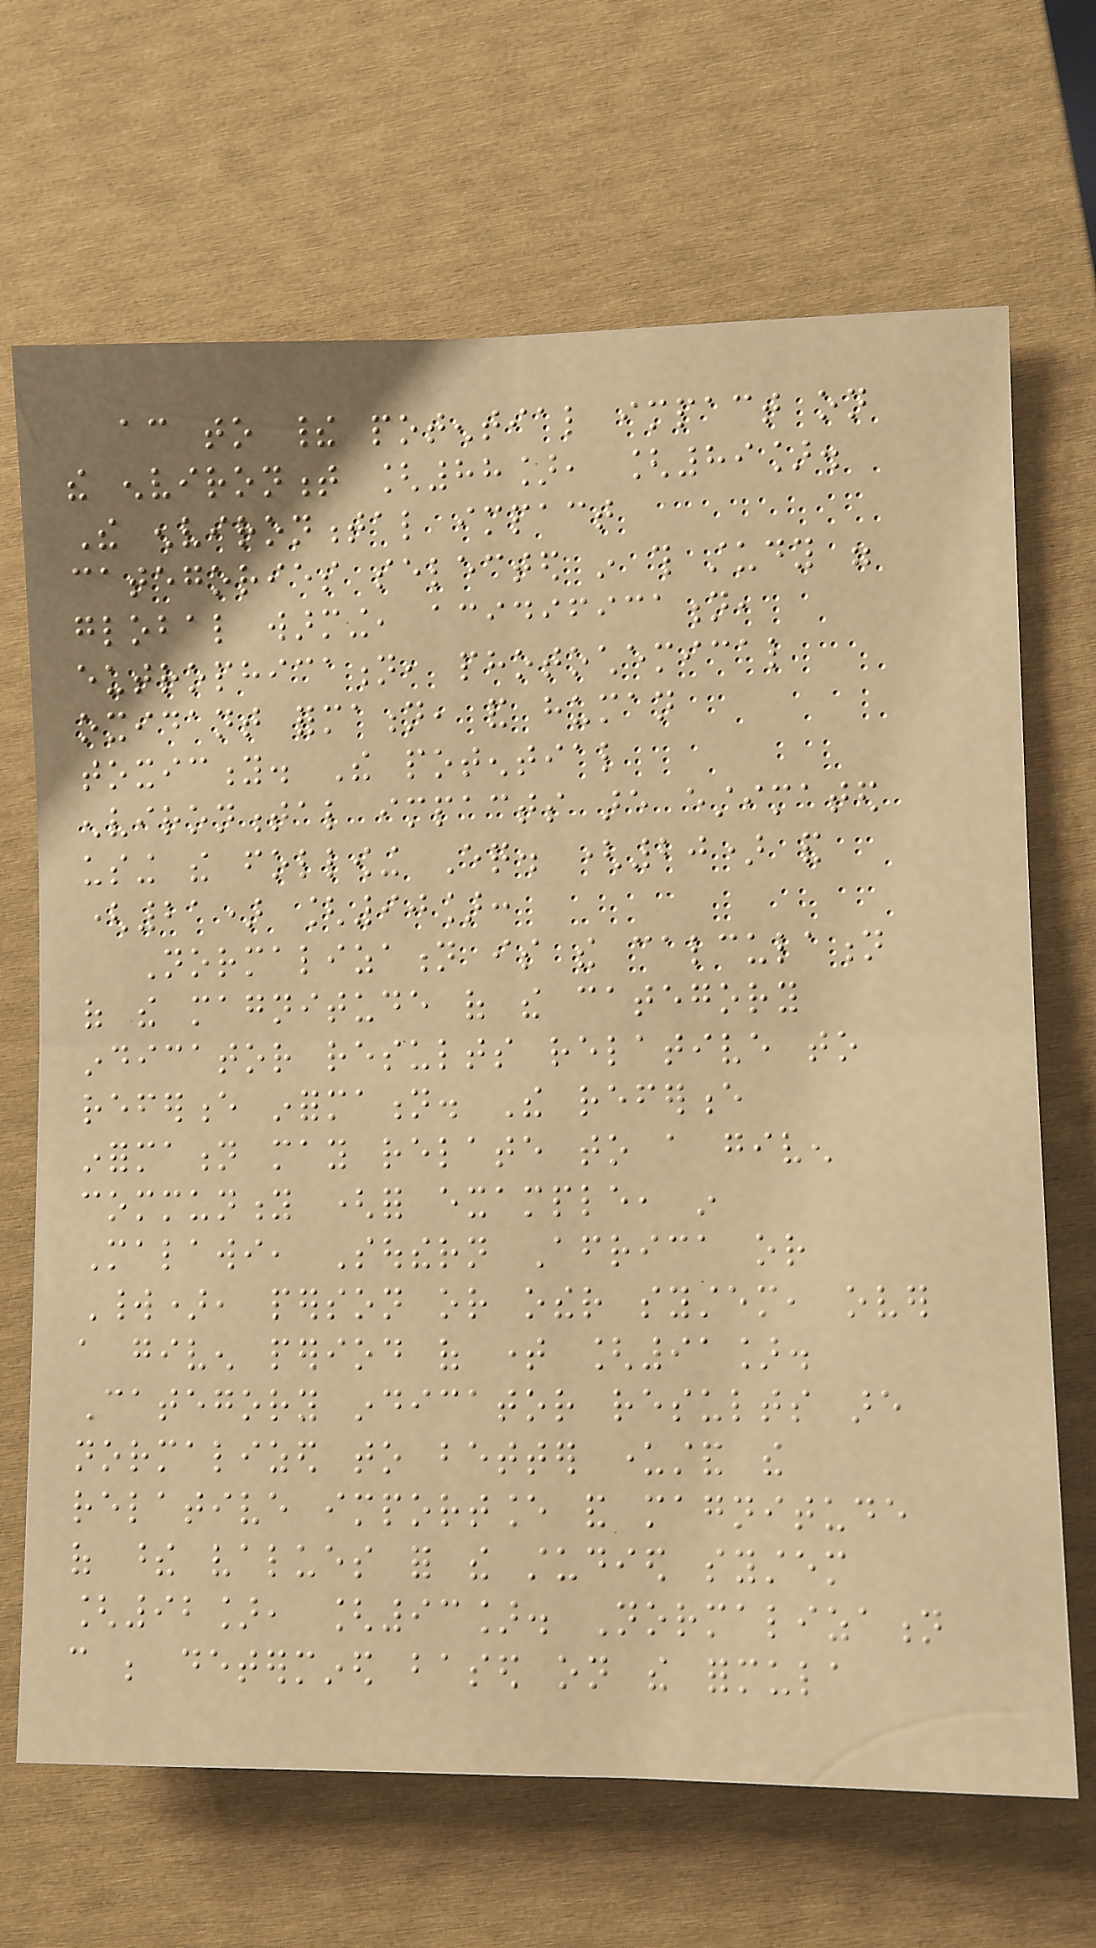according to their potential impact on
the environment [88], [89].
The environmental impact
categories selected in this study were
global warming, acidification,
eutrophication, photochemical
oxidant formation, and human
toxicity. The potential
environmental impacts are estimated
using the following Eq. (20) and
(21) [90]:
Normalization is the calculation
of the magnitude of the category
indicator results relative to
reference information. The reference
information may relate to a given
community (for example, in
Malawi, Southern Africa or
World), person or other system, over
a given period of time [91].
Category indicator results are
normalized to better understand the
relative importance and magnitude
of these values for the studied system
[92], [93]. Normalization
can be determined based on the formula
